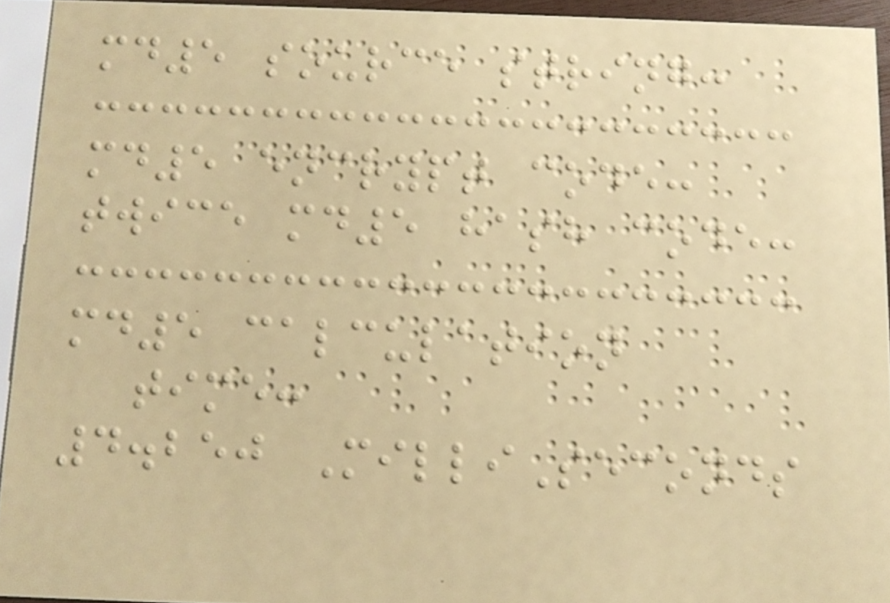md5 source string:
md5 encrypt code:
twice md5 hash code:
md5 calculation
time:
4.250 MilliSeconds
